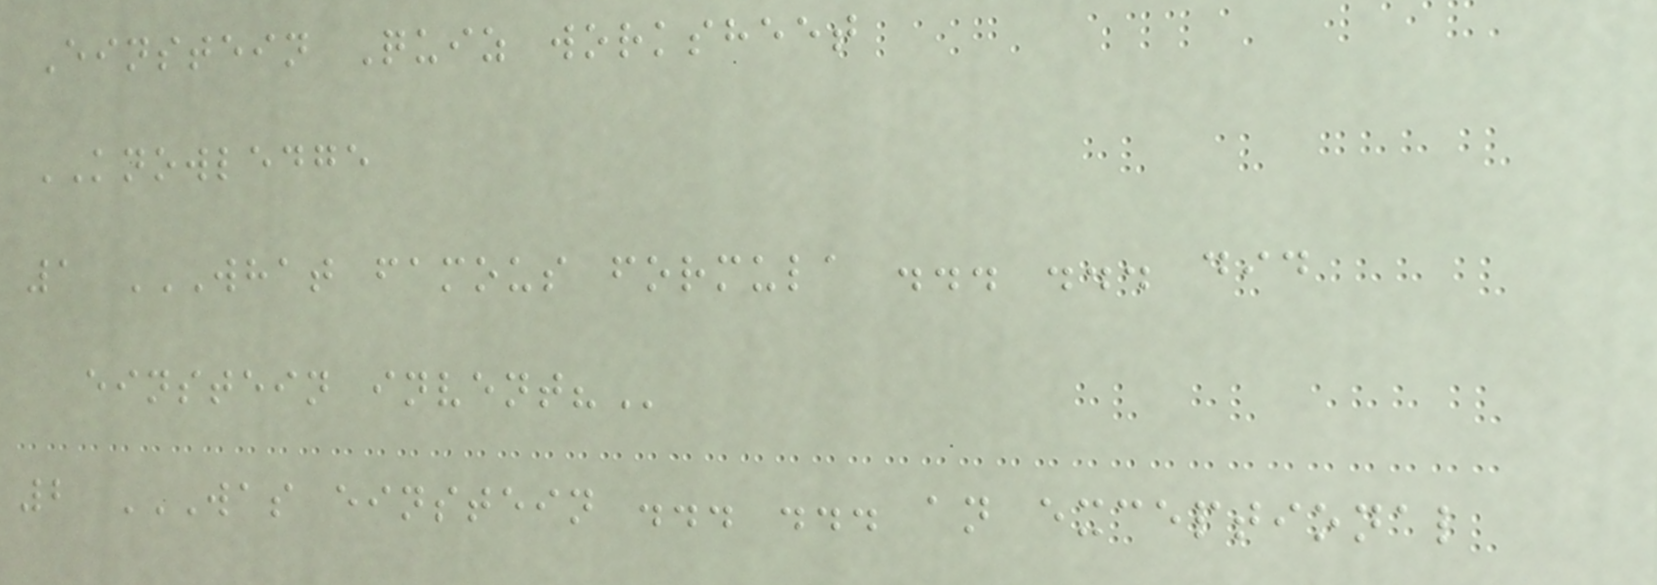Einstein Quiz worksheet
KNOWLEDGE
1 WHAT FAMOUS FORMULA ... ... DID
EINSTEIN INVENT?
2 WAS EINSTEIN ... ... AN EXCEPTIONAL
